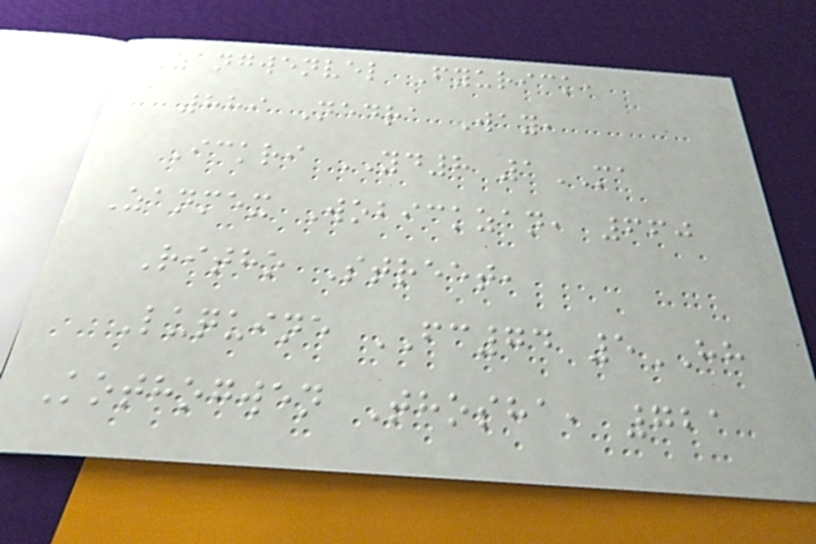Zangwenvel Fyurick,
889 Nedra Way,
Ickri YD8 1MA
Zanmex Wobickzan, 660
Ritho Street,
Luquine FC74 5HH
Kothogwen Thosha, 721
